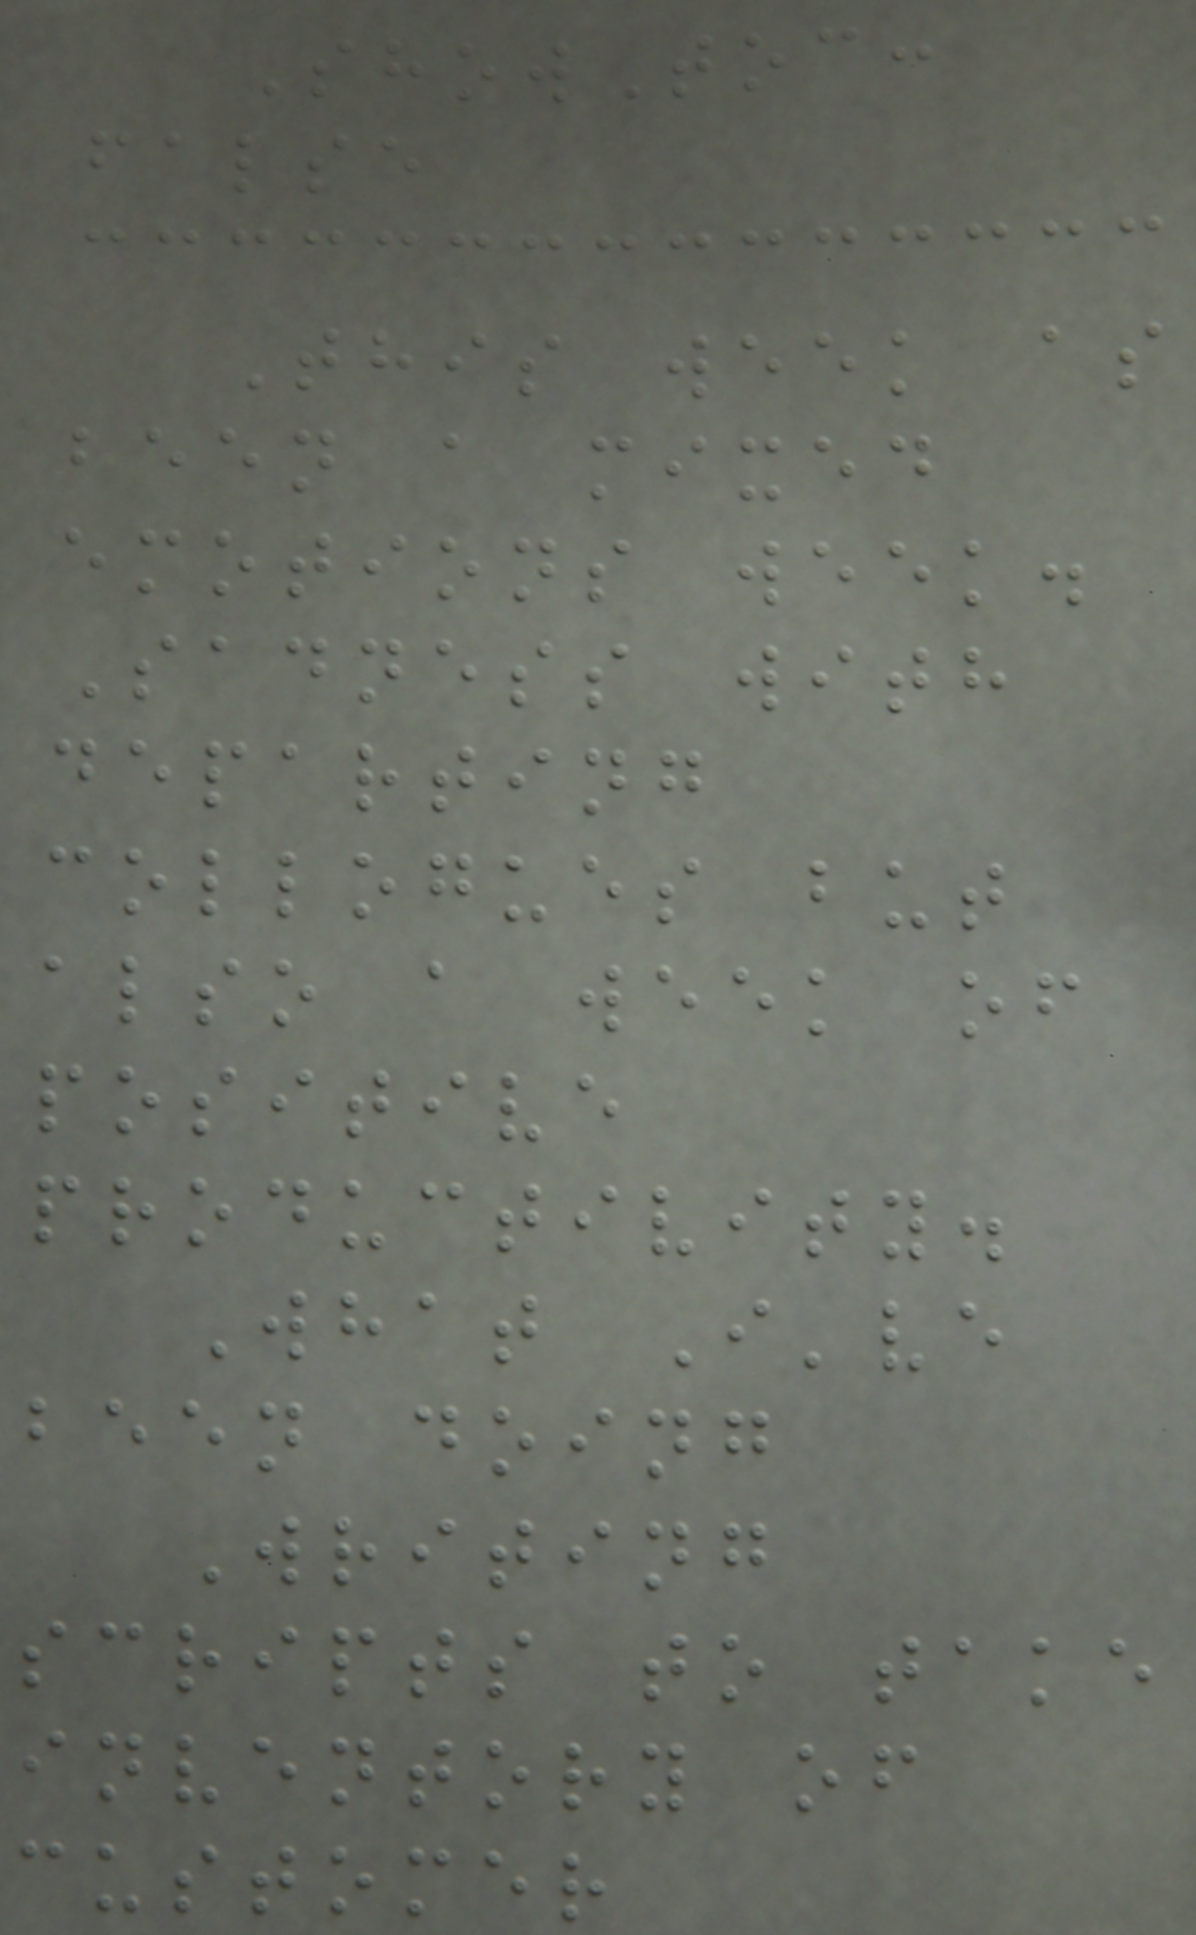ShowToc:
false
This week as
been a mixed
emotions week.
Sadness with
departing
collogues but
also a week of
positive
productivity.
What I've
been doing
Writing
scripts to take
inventory of
customer
